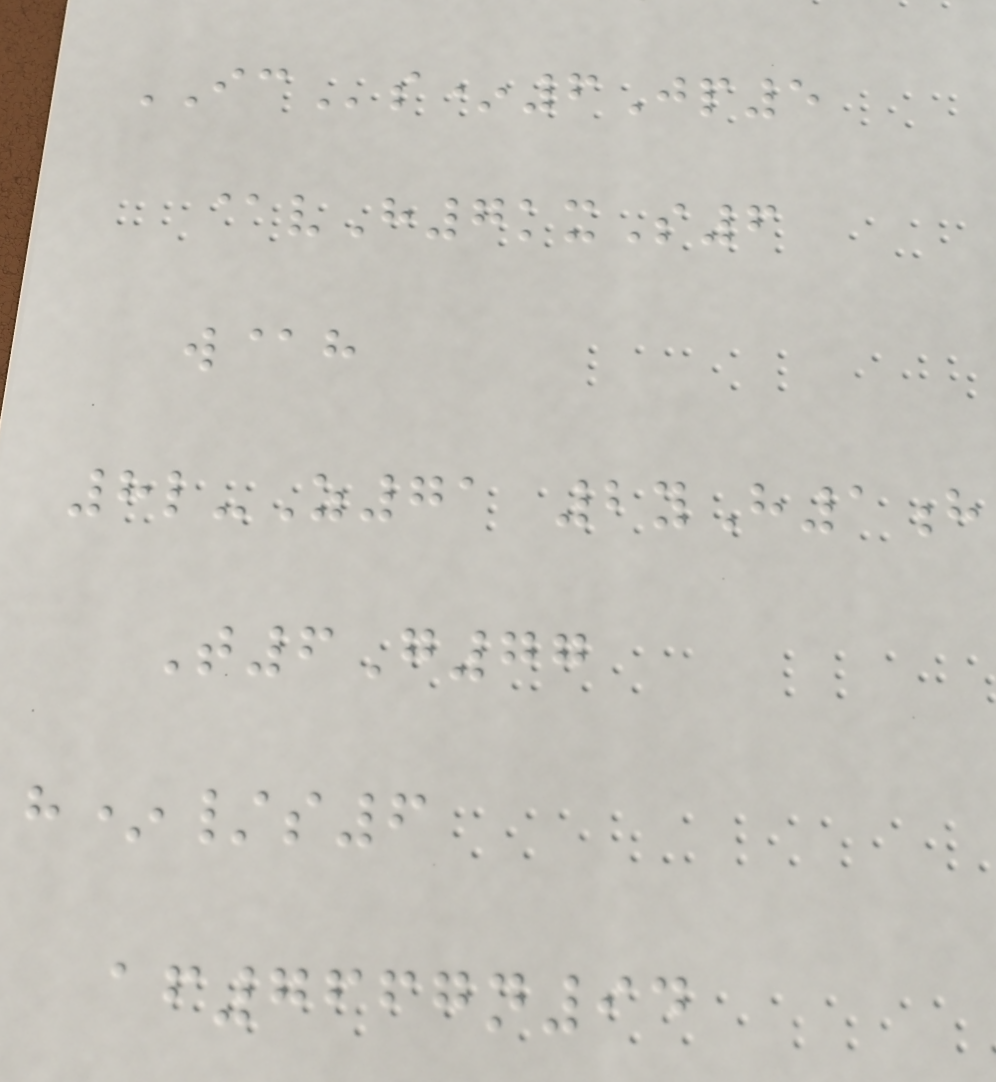ICs*6Jp5
@vH7kxS6
w@h
8l-Z71 2yH1h
T6G77
h*/s6
af7667n94
